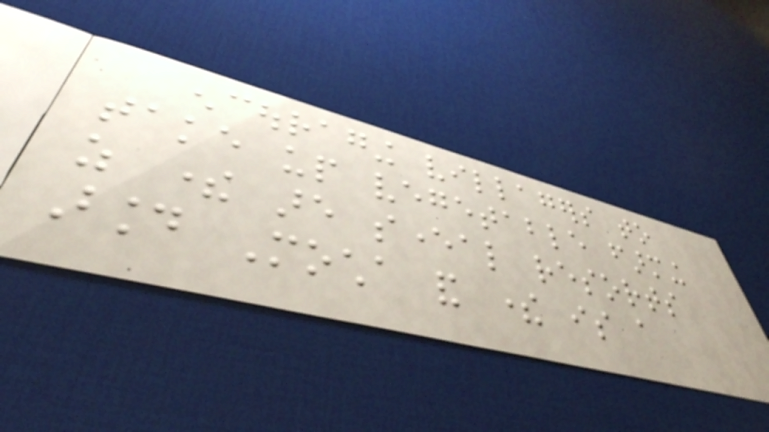encouraging villagers to
take up vegetable farming
as there are several resorts
around Mocha and there is a
